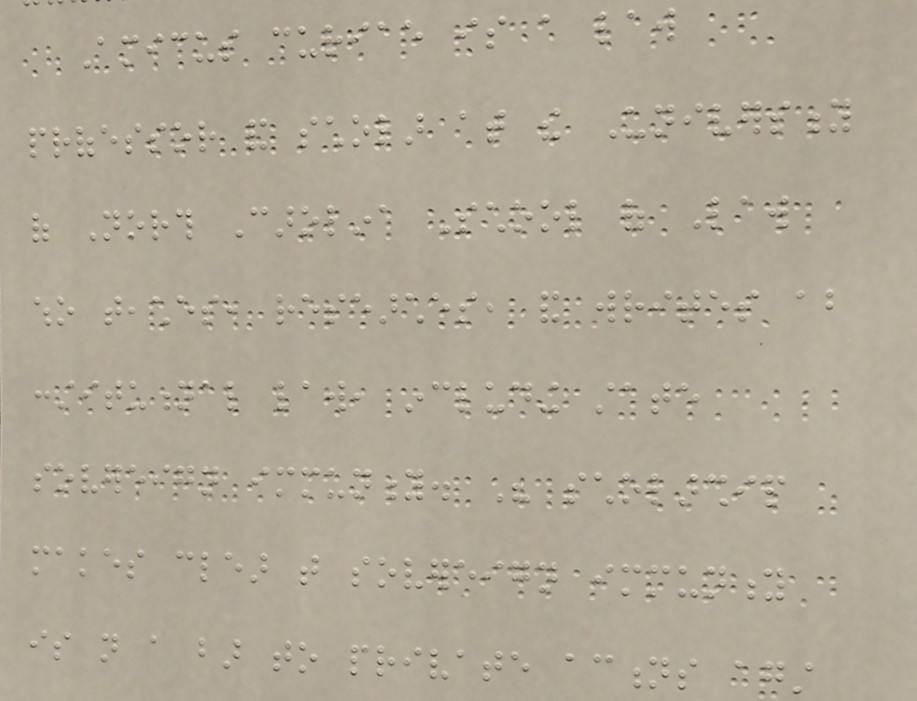Amicus curiae is a law
professor and scholar at the University
of North Carolina School of Law
who teaches, researches, and writes about
constitutional law, including state
sovereign immunity. His scholarship
makes clear that sovereign immunity
is not a bar to private actions against
